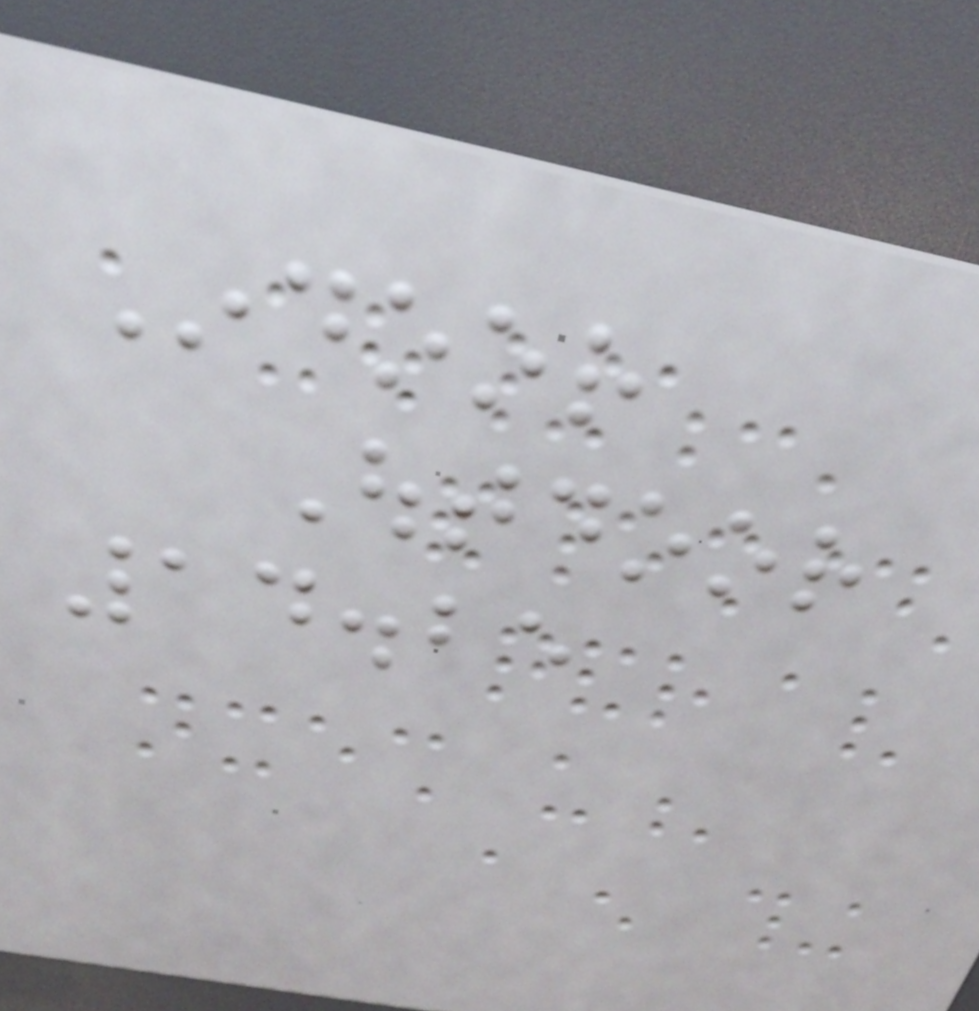Indoor
Outdoor
14.25
